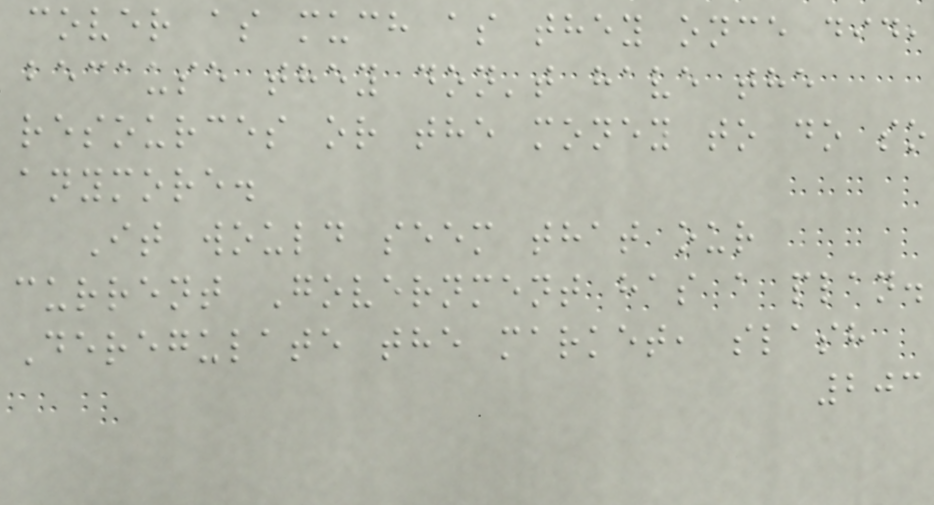cover as much as they once did,
because they don't have the
resources or the money to do so
anymore.
It would seem that our
current Government has a plan.
Deregulate the market, slash
203
